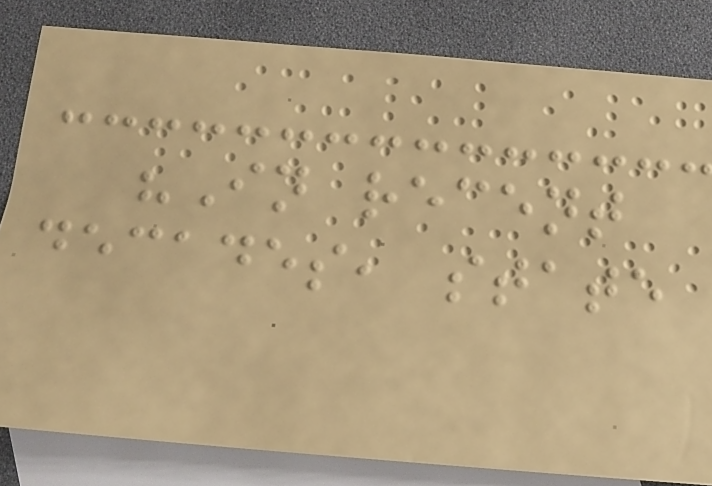"In recent
decades, state
